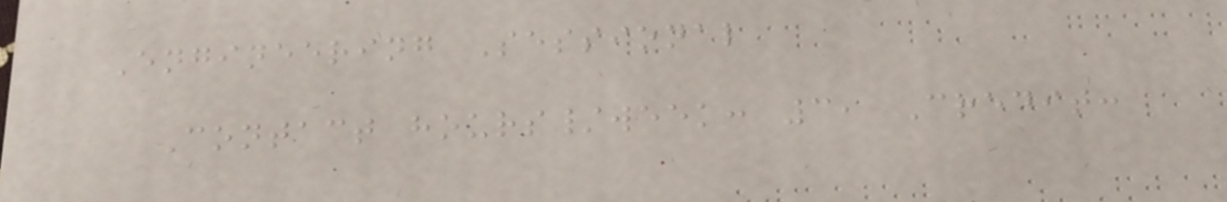Engineering Sessional
Contact hours/week: 3, Credit:
